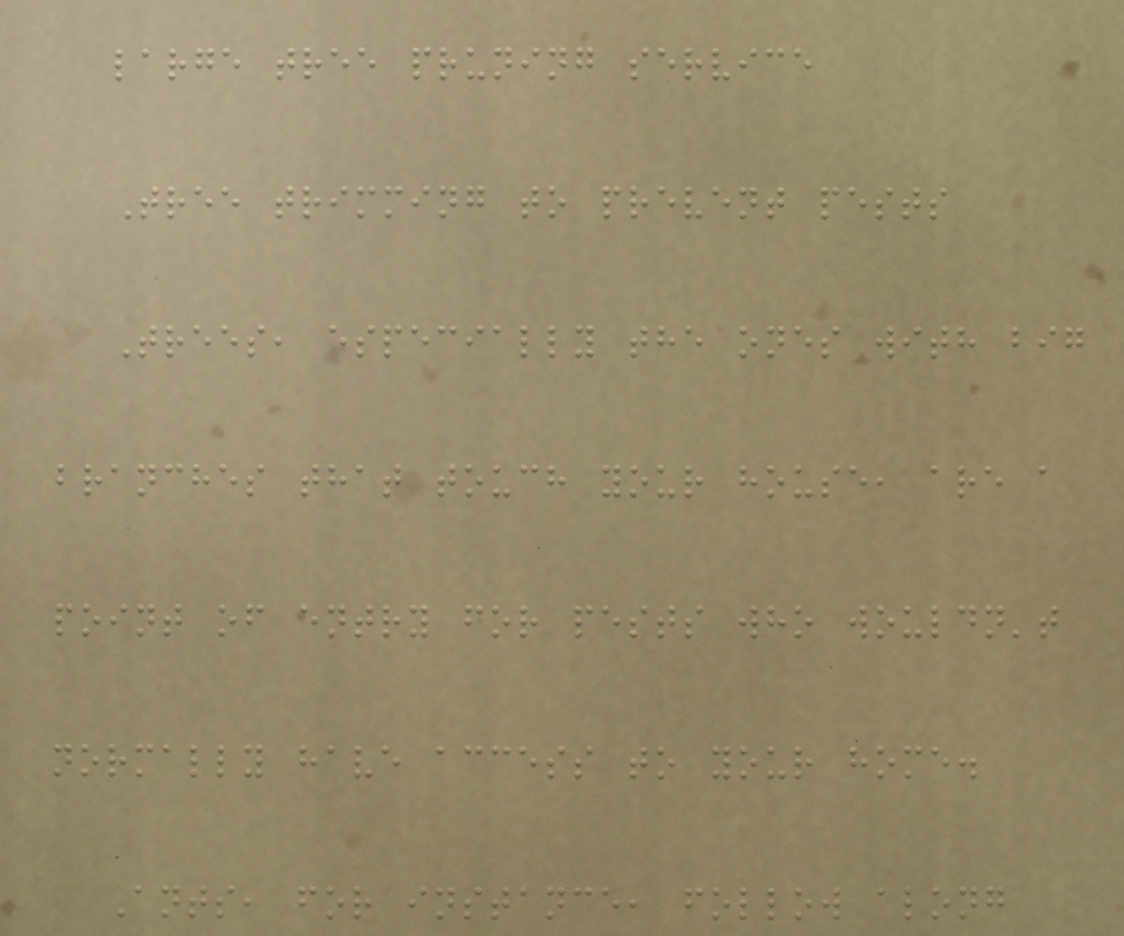large tree pruning service
Tree trimming to prevent pests
Trees, especially the ones with big
branches that touch your house, are a
point of entry for pests who wouldn't
normally have access to your home.
Ants, for instance, follow along
